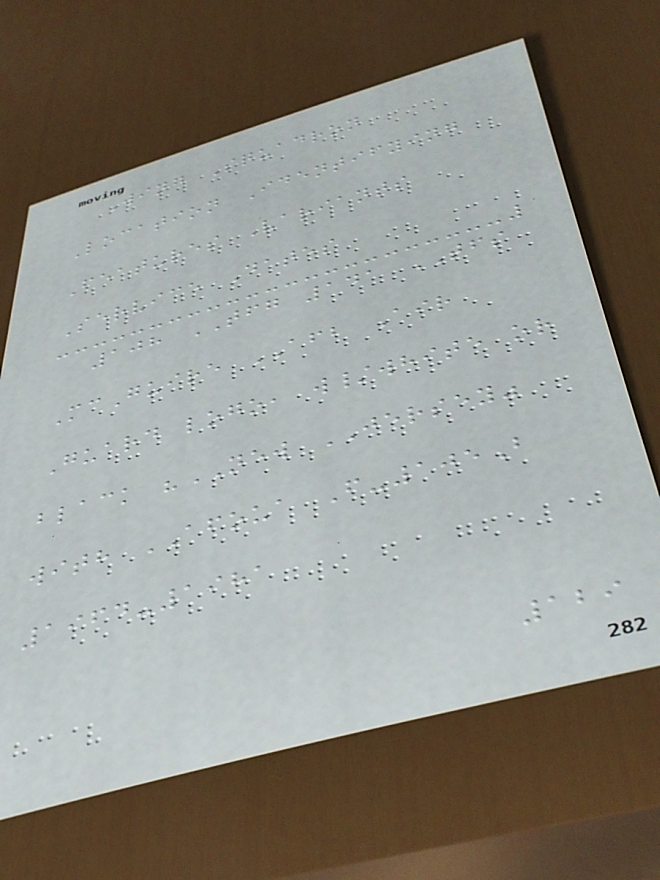Wing Squadron
Location Identifying
Features Variants
Service Dates
108 TFG 141 TFS
McGuire AFB Air
Guard logo, w/white or
black "NEW JERSEY"
with AFOUA F-105B
1964-1981
129
